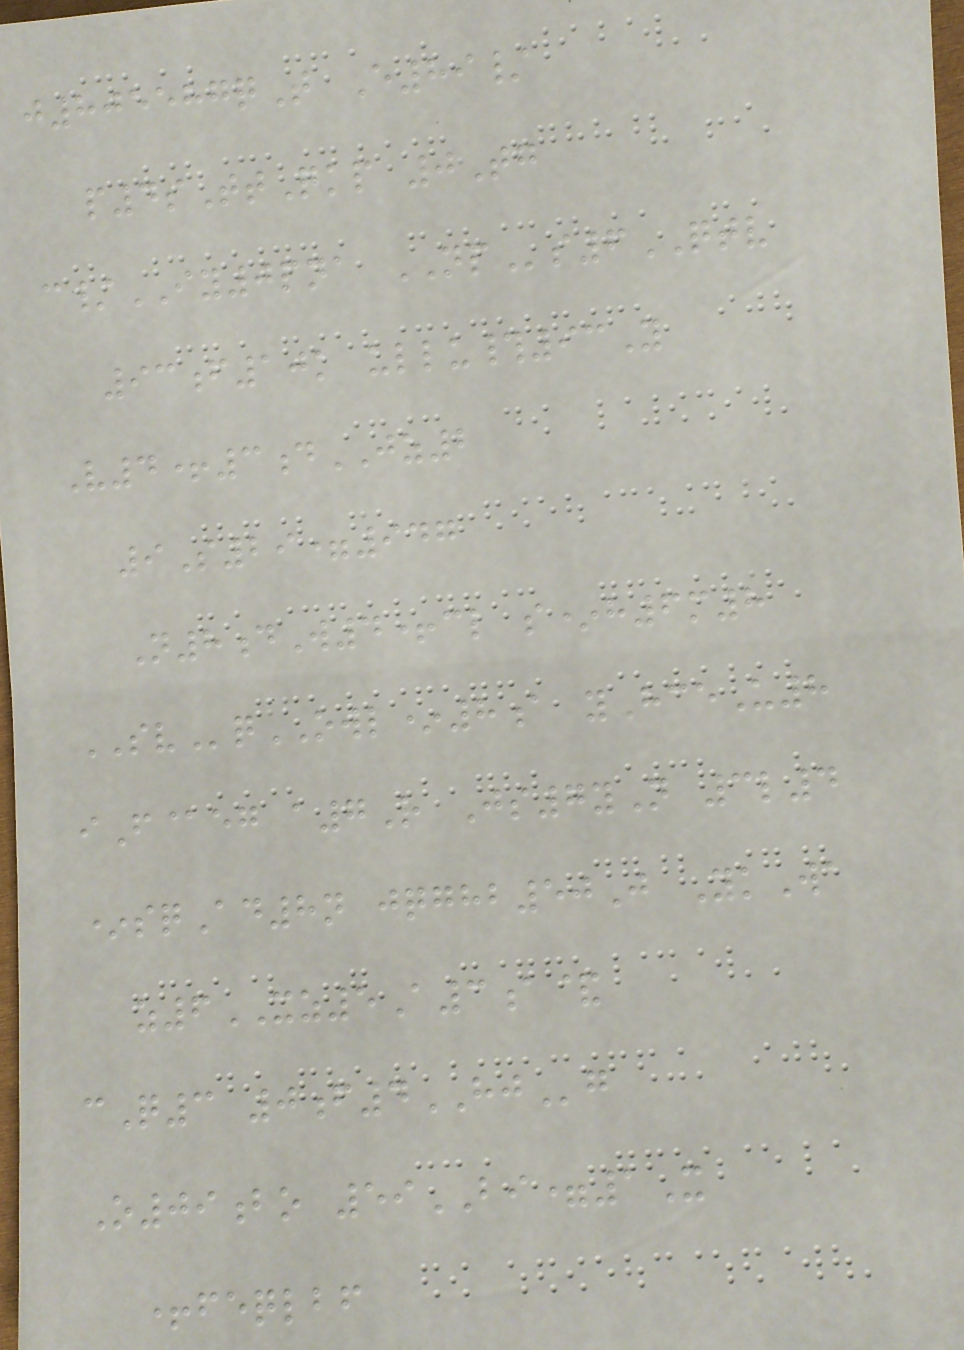j805587qT E89/
p4sTtQkp 0Tg
c/IY0pna NPs6QTV
93f10k ullu#93Y
V4+3dJZ2
9S29=947
N8dW4+cl s*h6m8
SVqOWL*8a yHceU8
iF@eg a7R Js7yN 3l4
*sqAd8n jqghb50J YkWa
z6XZ5A3a&
cQ3 0f4HJg
O09bo 59BI=1X
+feqlbf
